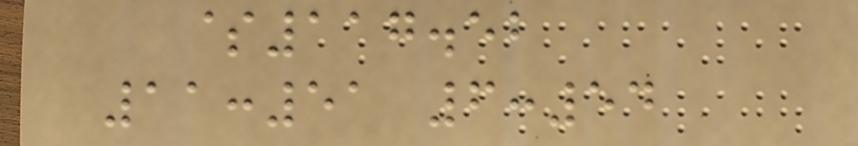$117.52
11:51 6:54
